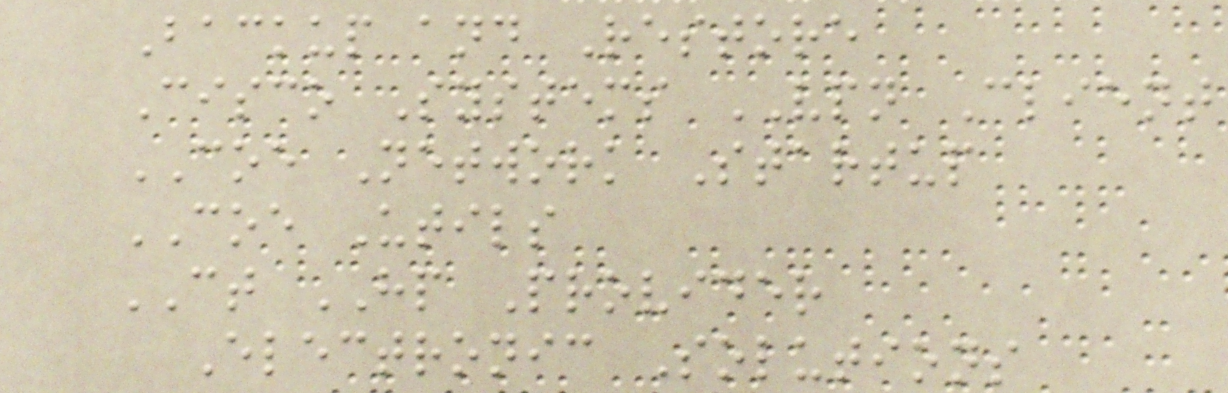Backup and Restore
Cisco Systems VPN Client
COE Network Startup
COE Utils
CT HP Provider
Electronic Solutions
